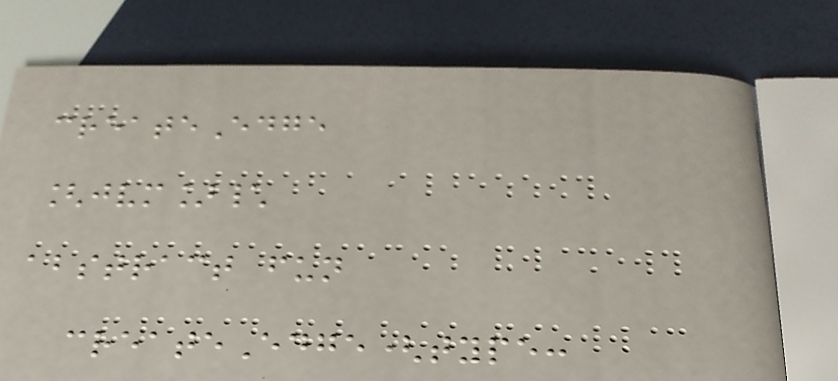createEdge
[jvm]\
abstract fun
createEdge(type:
